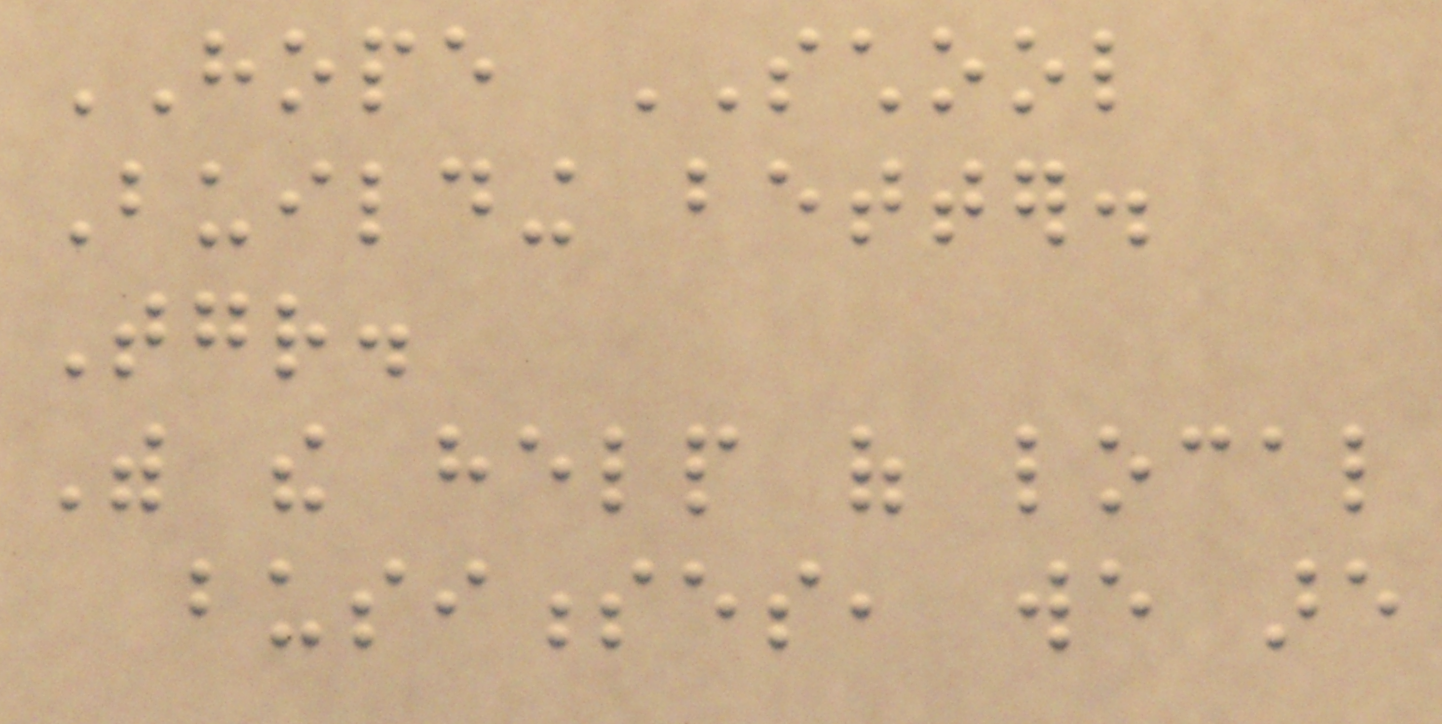HOPE SCHOOL
Building better.
Together.
With the help of local
businesses, we are
